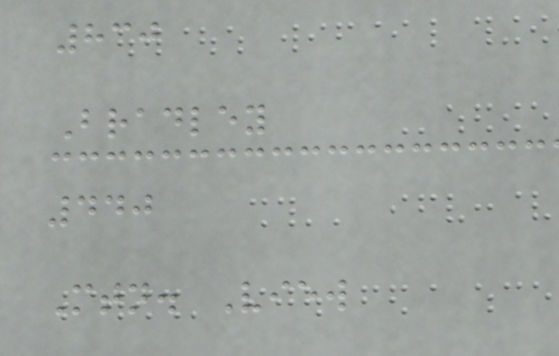830
Bradley
440
Mtn. View
